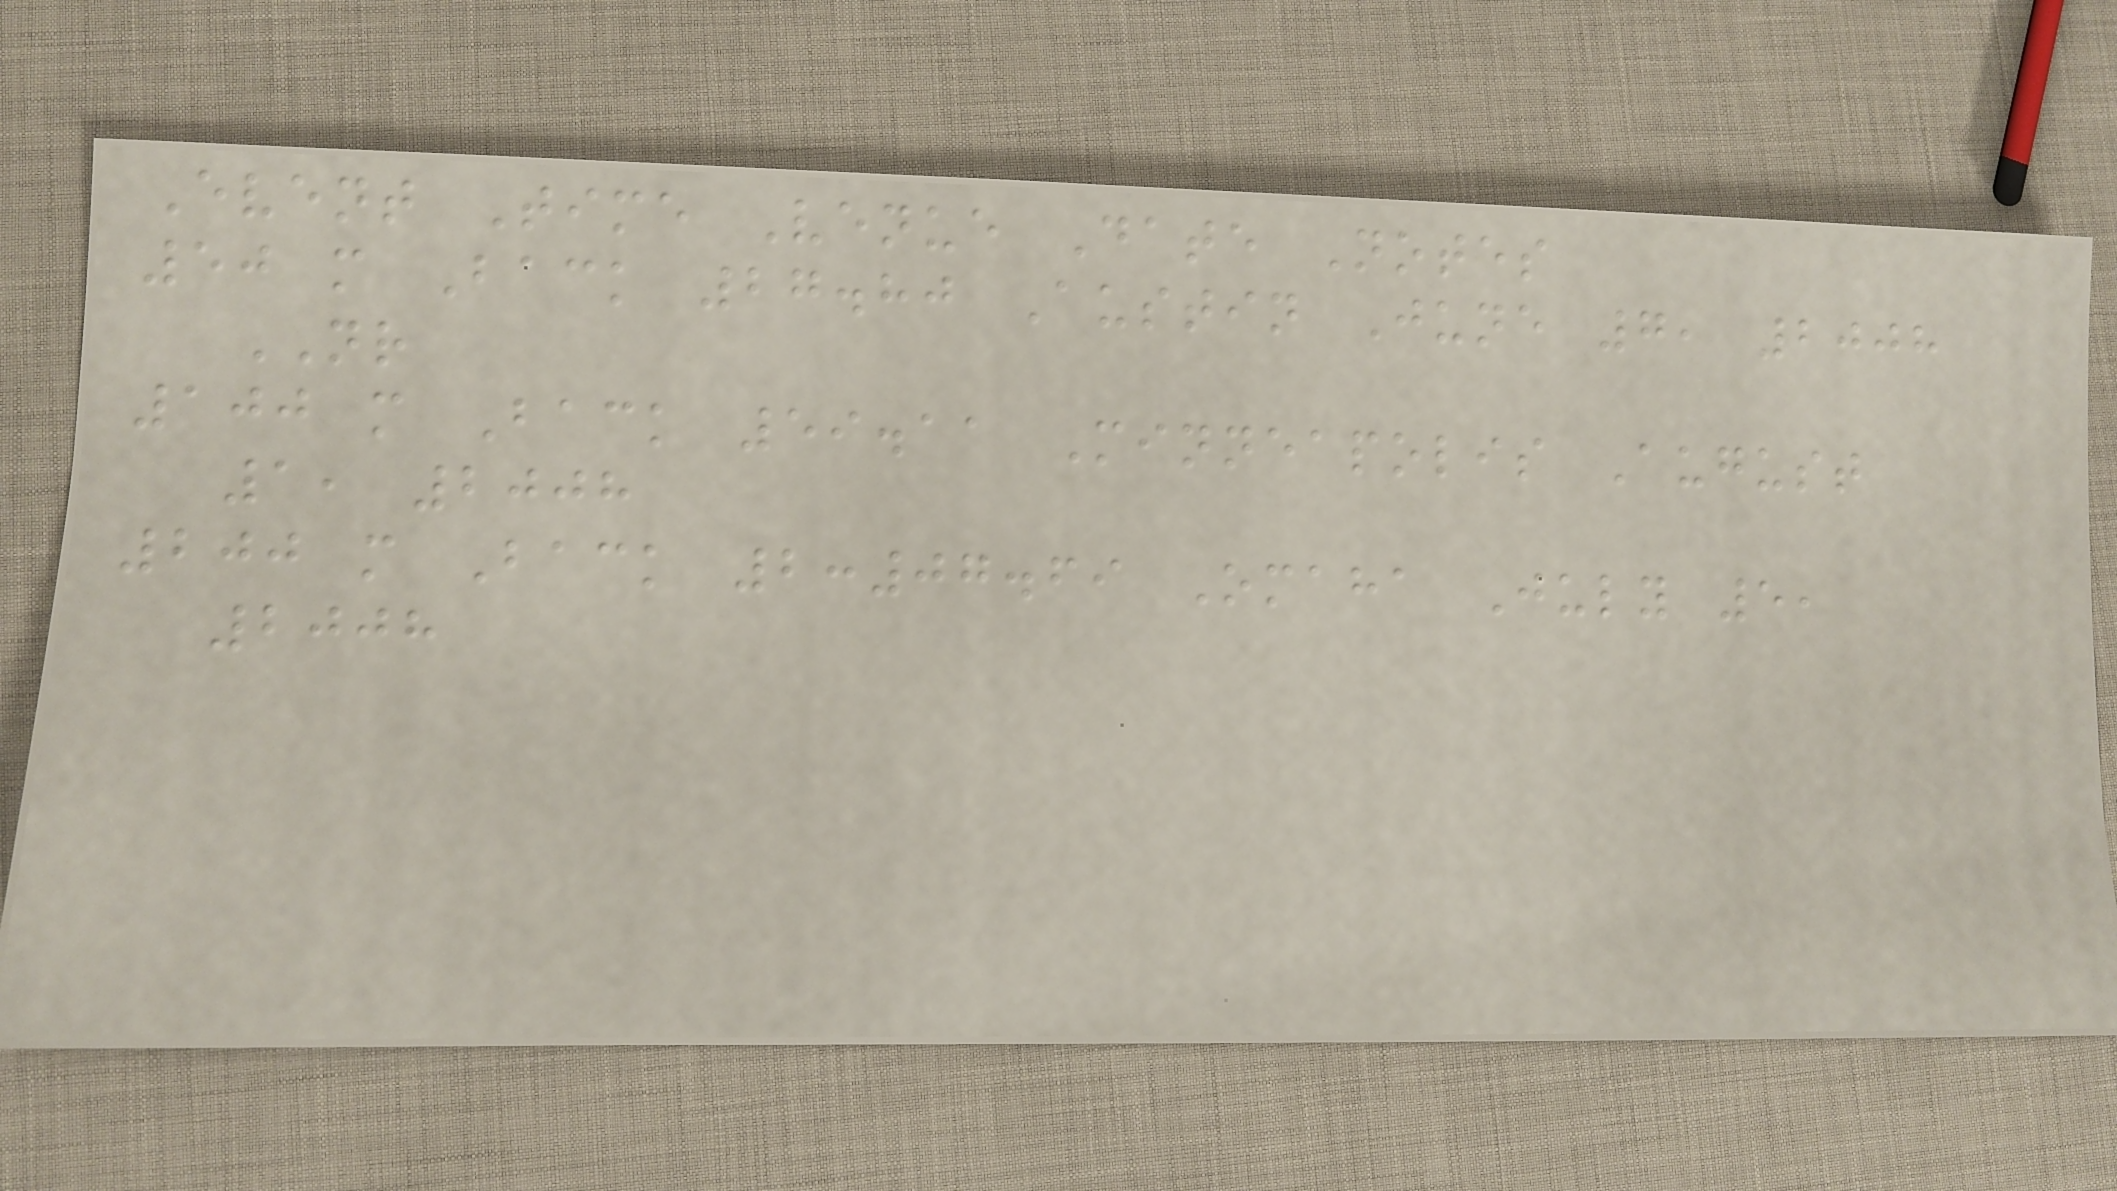Event Time Venue Date Notes
50 m Back 27.80 Austin June 7, 2008
NR
100 m Back 59.11 Minneapolis August
1, 2008
200 m Back 2:07.69 Omaha July 5,
2008
